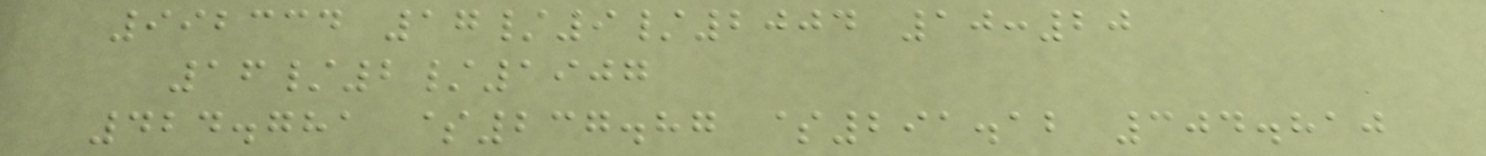992334 17/9/2004 10:20
16/2/1907
424.781 $237.87 $291.12 304.810
